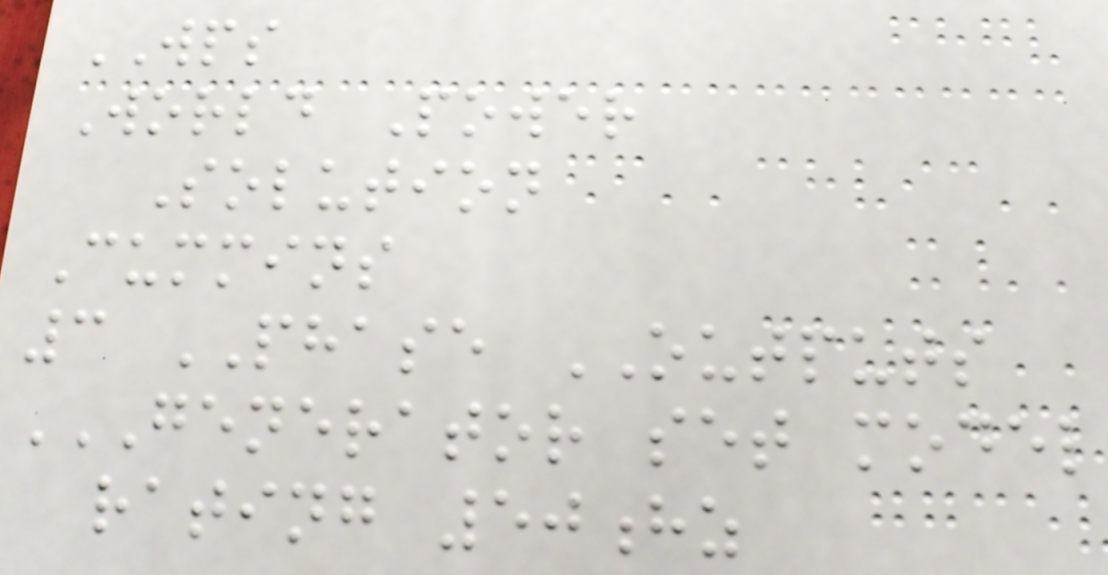WPS
World Power
Solution
Cummins
3 PHASE OUTPUTS
GENERATOR SET MODEL
RATING 50HZ
